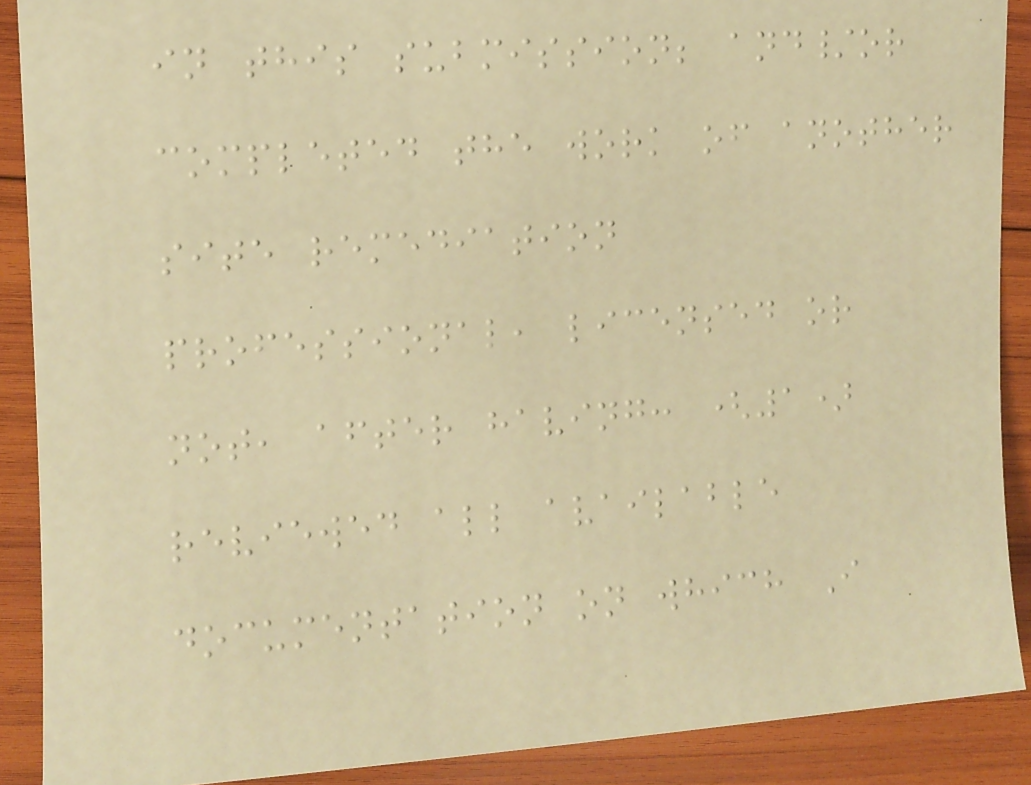in this submission; and/or
completed the work of another
site remediation
professional, licensed or
not, after having: (1)
reviewed all available
documentation on which I
